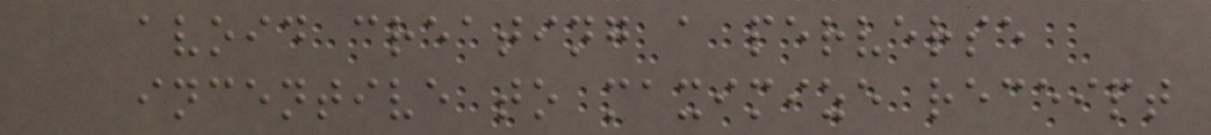avoid creating a perverse
incentive to maximize receipt
